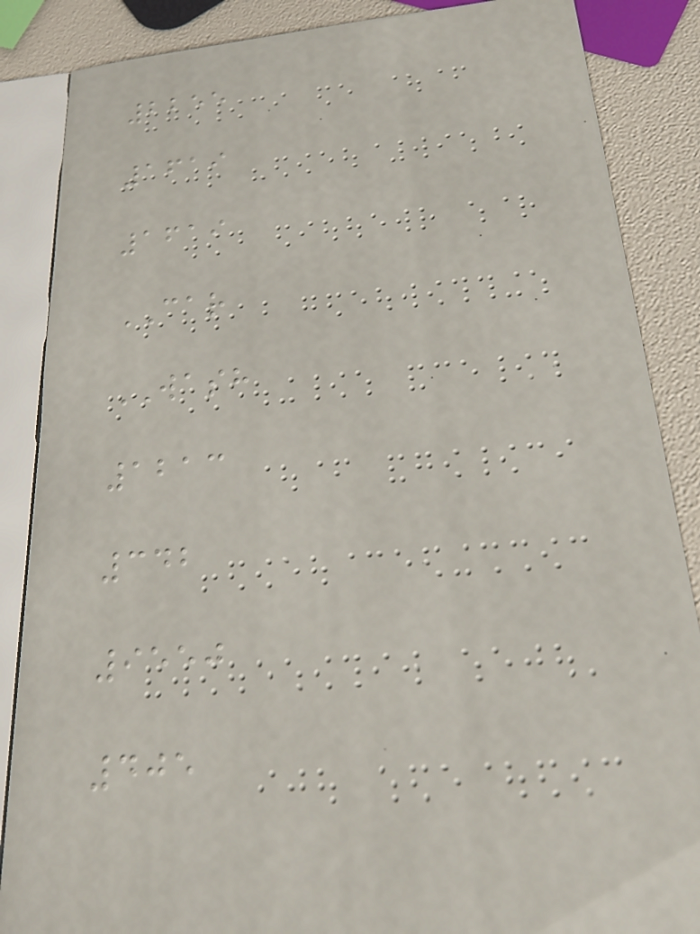2255
1619
1619
CAR
WASH
1213
342
9550
405
